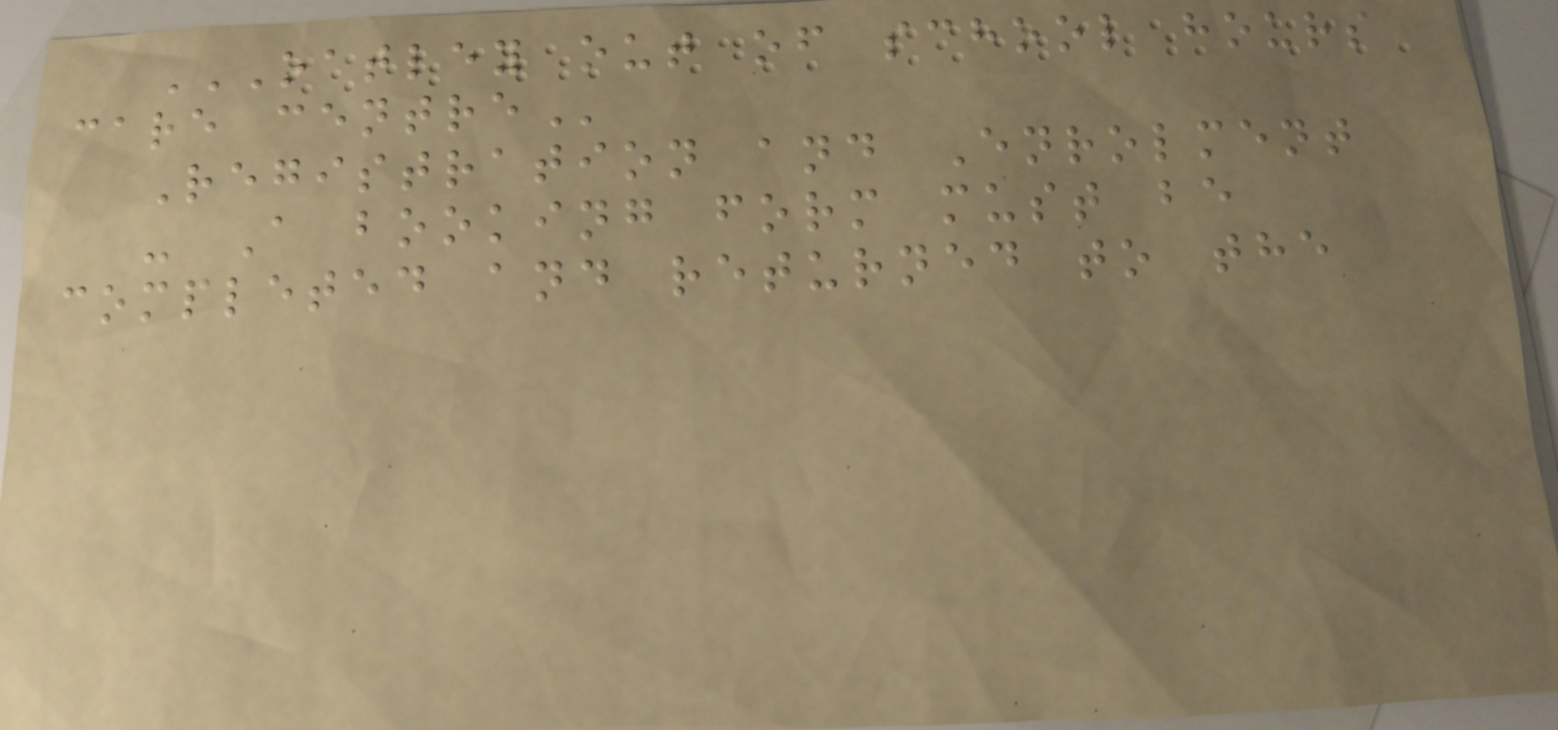OATLEY OUT OF SCHOOL HOURS
CARE CENTRE
Registration and Enrolment
- A booking form must be
completed and returned to the
